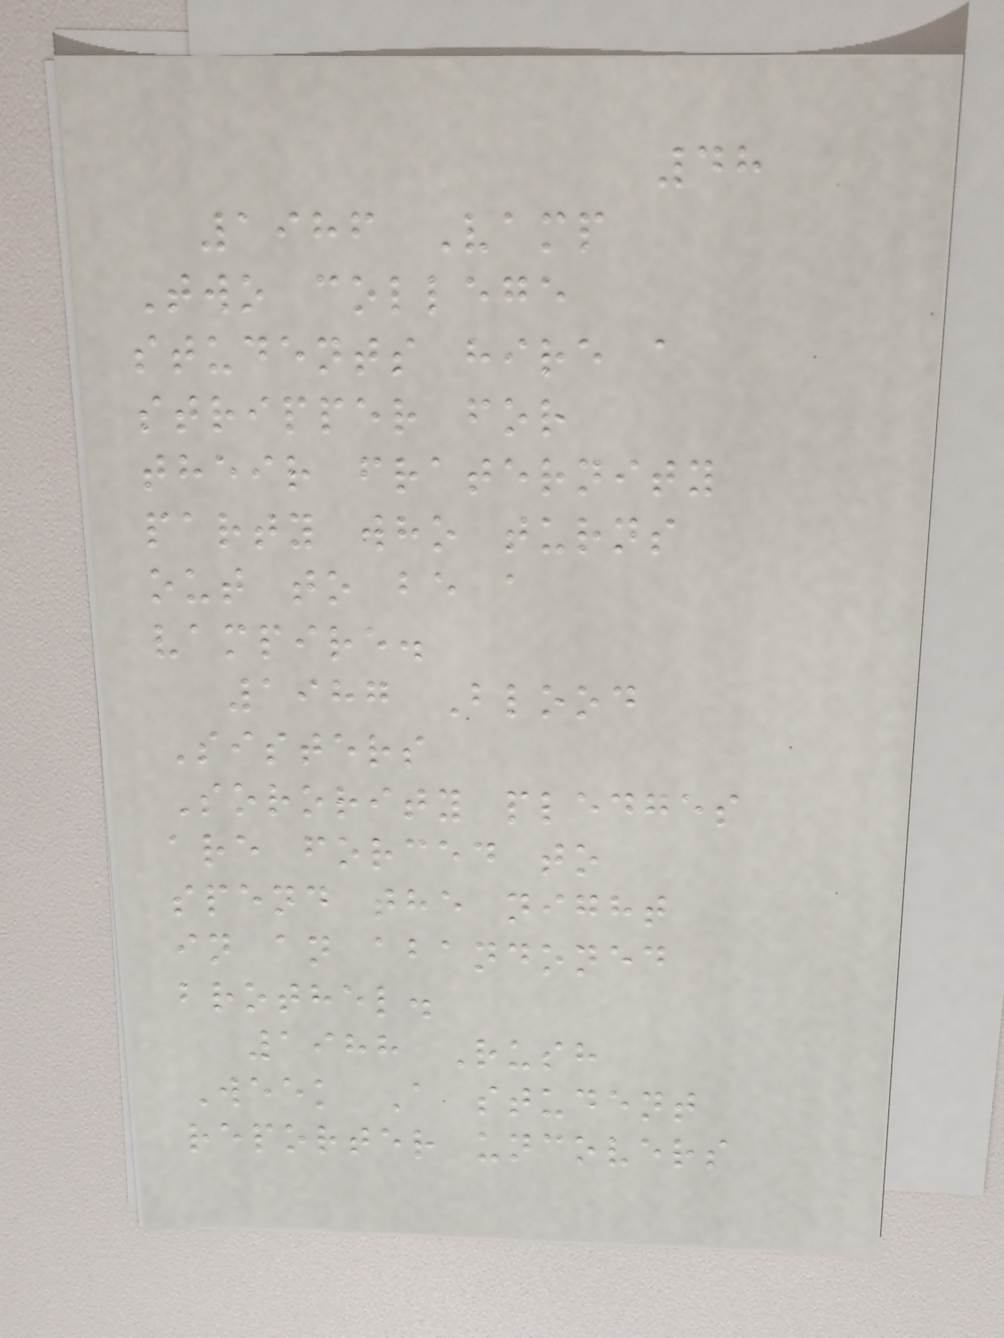48
1986 Vamp
Two college
students hire a
stripper for
their fraternity
party who turns
out to be a
vampire.
1987 Blood
Sisters
Sorority pledges
are forced to
spend the night
in an abandoned
brothel.
1988 Rush
Week A student
reporter uncovers
